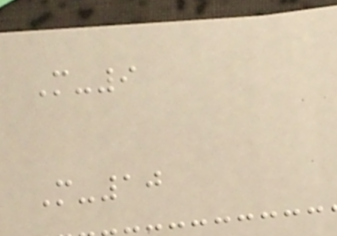M-9
M-10
